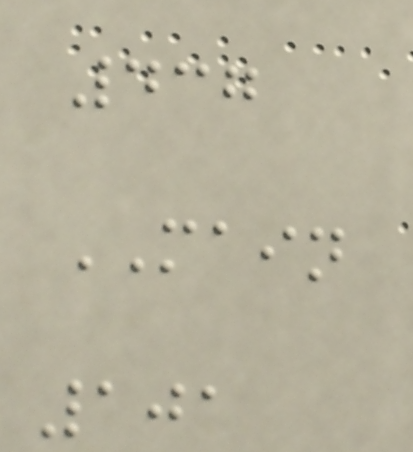437
MAIN
101
